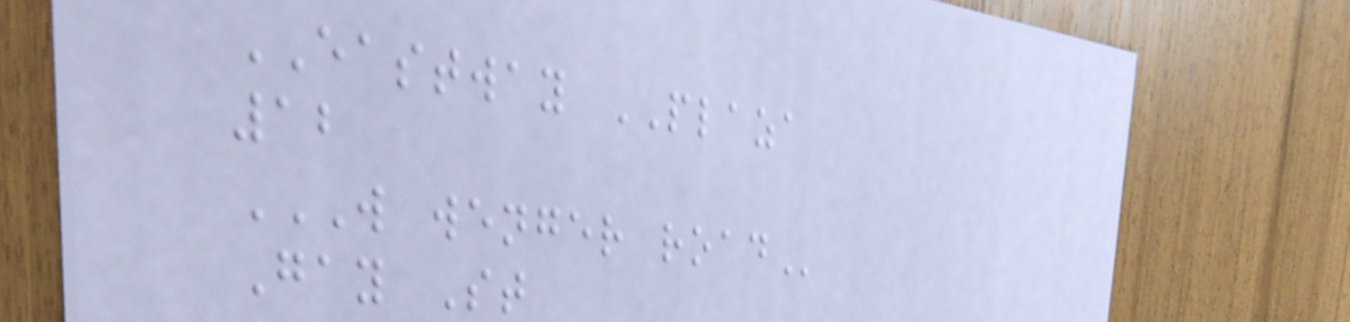EASTWAY PLAZA
12
W WENGER ROAD
Gay St
